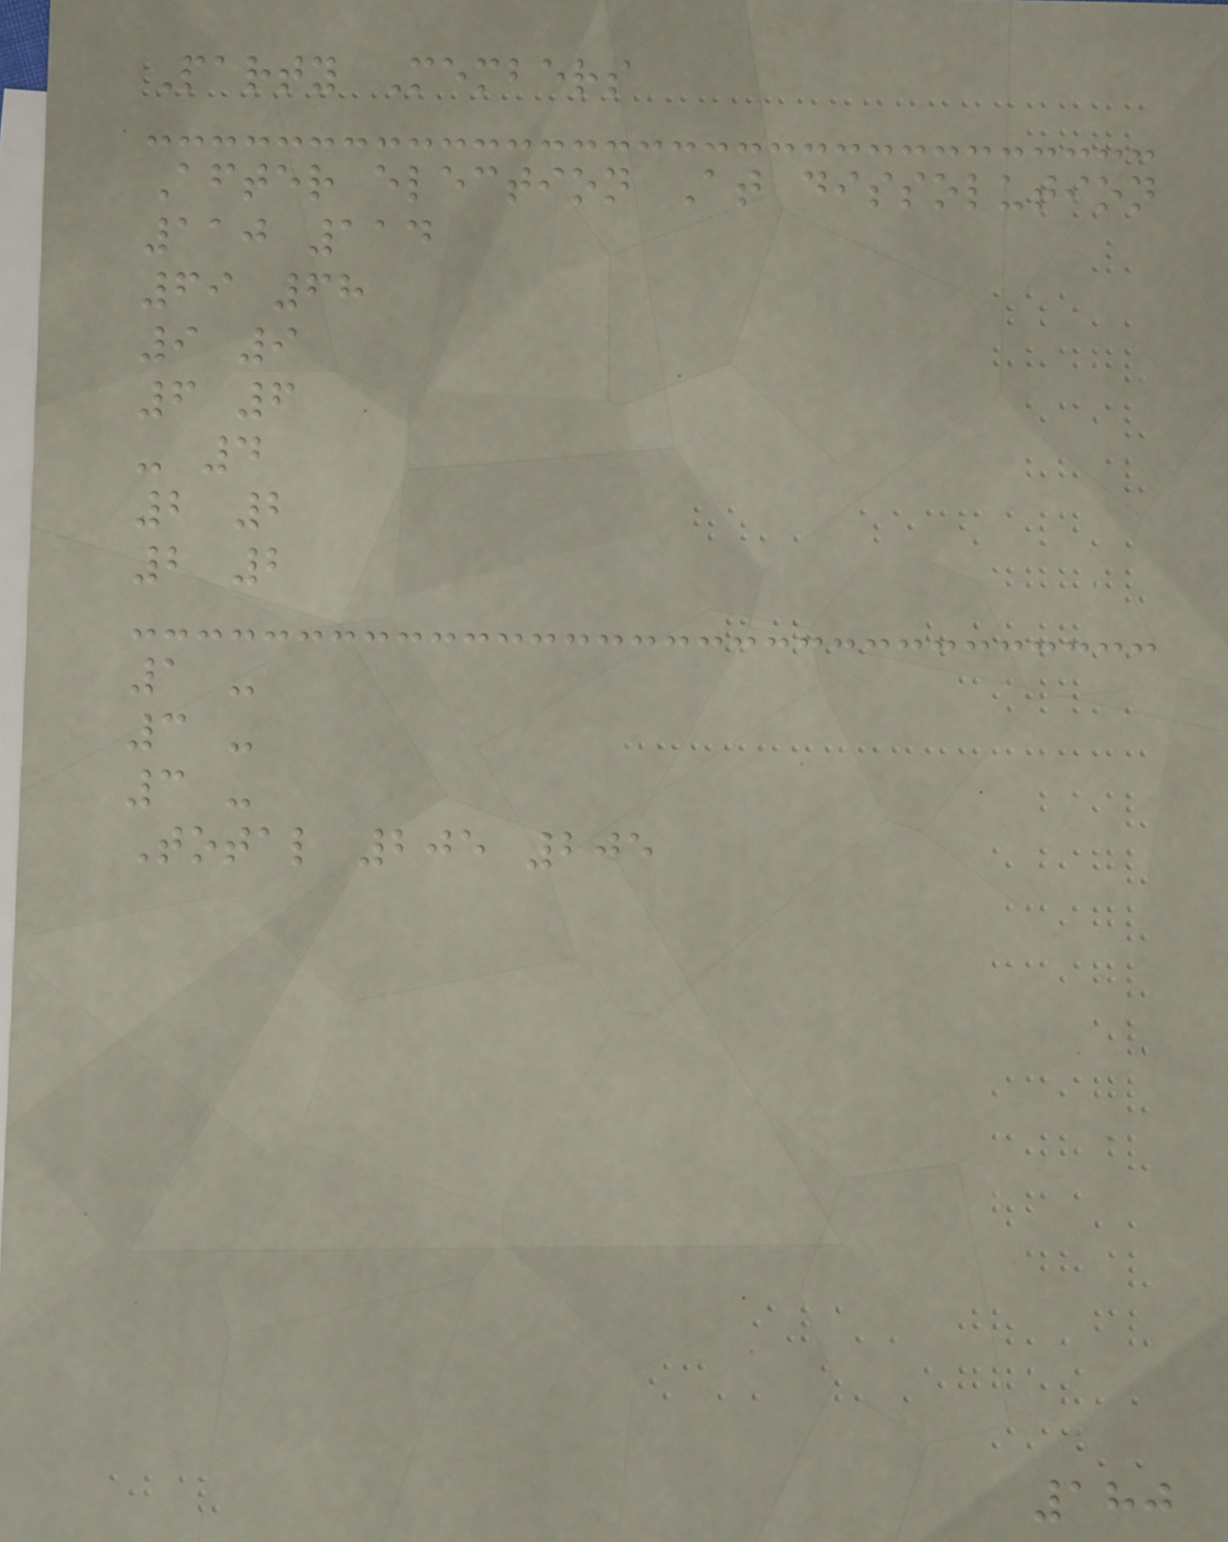Party Members
After election At dissolution
110 114
69 68
9 9
6 6
- 4
2 2
2 2
1 -
3 -
3 -
Total 205 205
180
